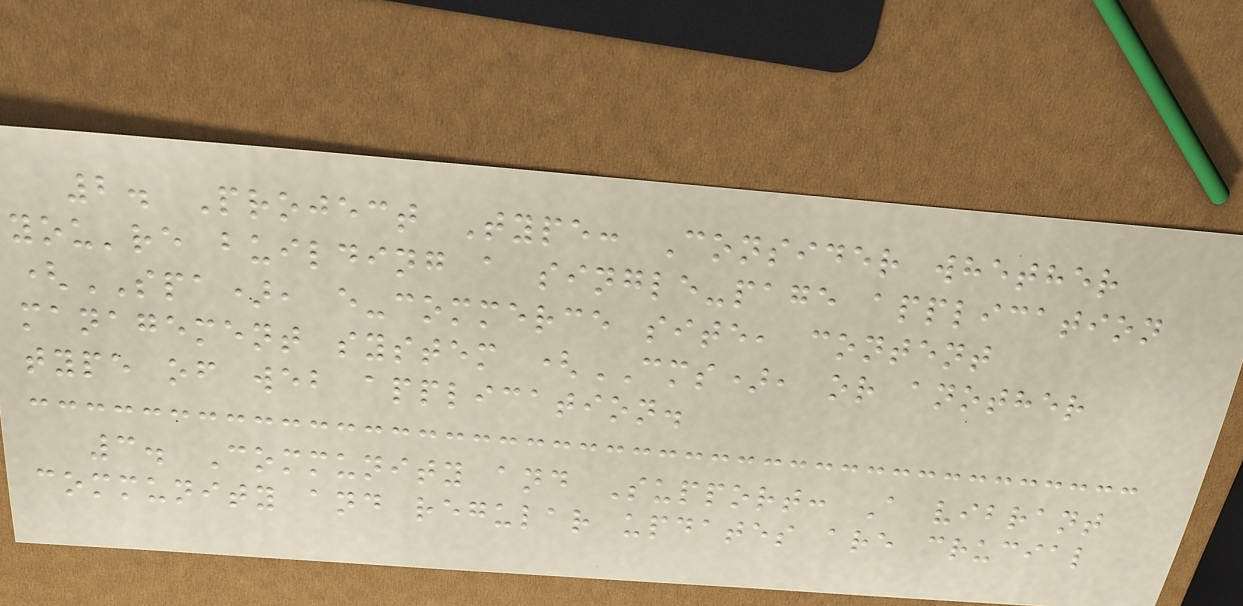2. Project Type: Consider whether
you're building a single-page application
(SPA), e-commerce site, content
management system (CMS), or another
type of web application.
3. Community and Support: A vibrant
community and regular updates are crucial
